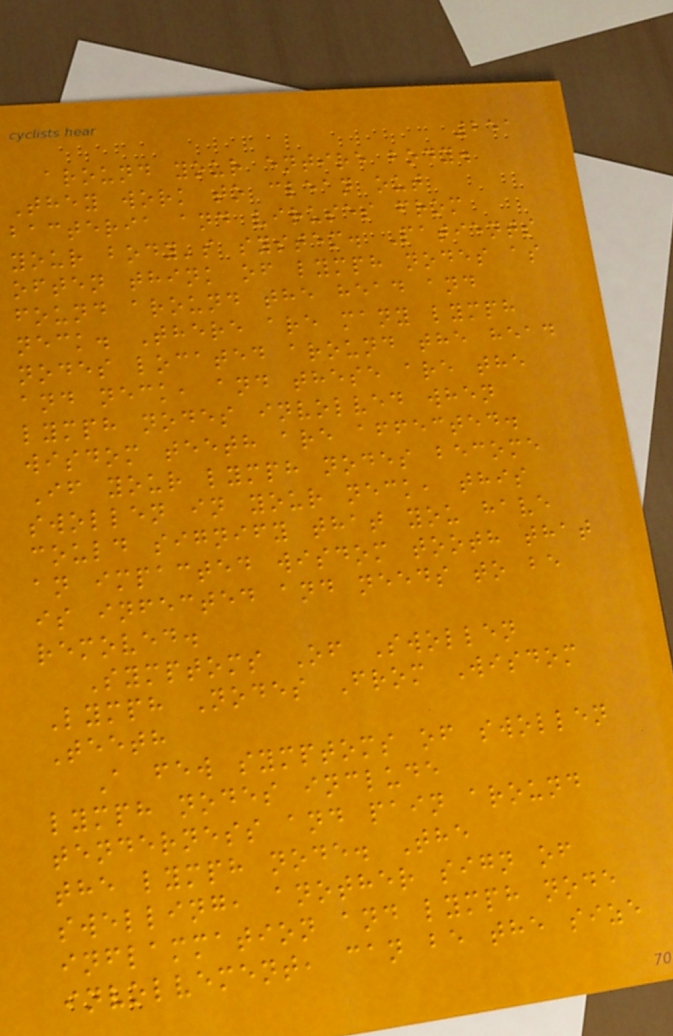251
around your entire body.
They work to clean out
bacteria and viruses from
your body's system. Patients
often think of lymph nodes as
found around the head and
neck. There are many lymph
nodes located around the head
and neck, and these are the
lymph nodes involved when
wisdom teeth are affected.
If your lymph nodes become
swollen in your neck, this
could signify that you have
an impacted wisdom tooth that
is infected and needs to be
removed.
Symptoms Of Swollen
Lymph Nodes From Wisdom
Teeth
A few symptoms of swollen
lymph nodes include
tenderness and pain around
the lymph node. The
swelling, another sign of
inflammation and lymph node
involvement, can be the size
